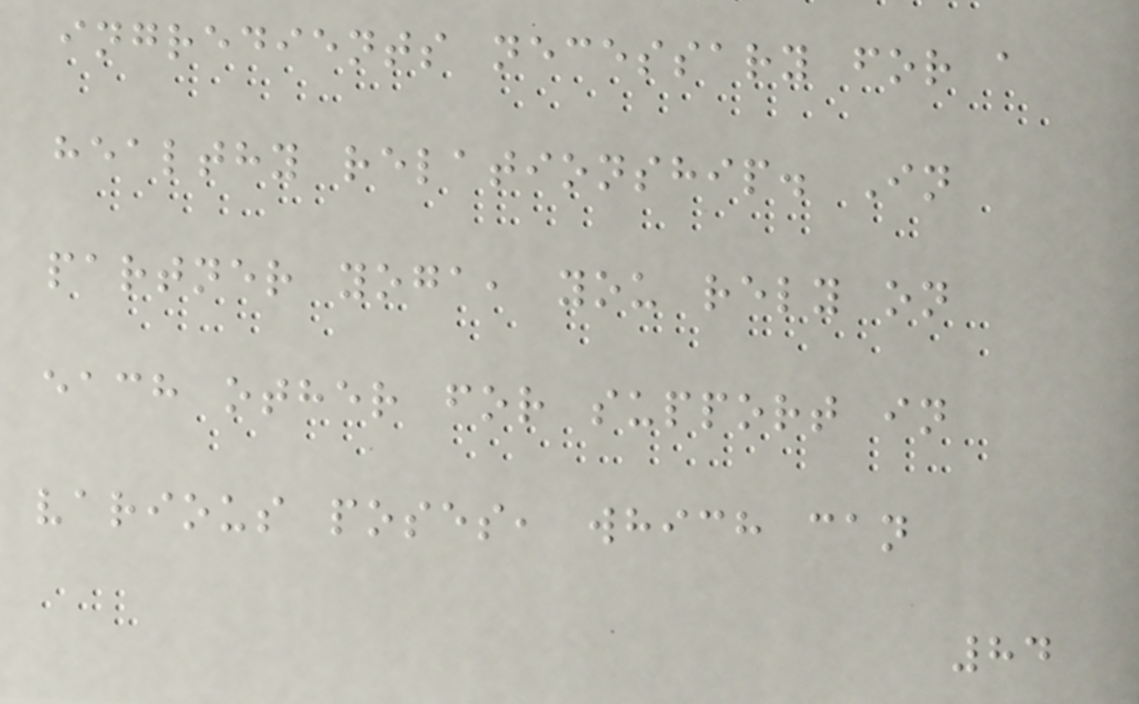ingredients necessary for a
healthy relationship. In
partner yoga, you rely on
each other for support in
various poses, which can
84
